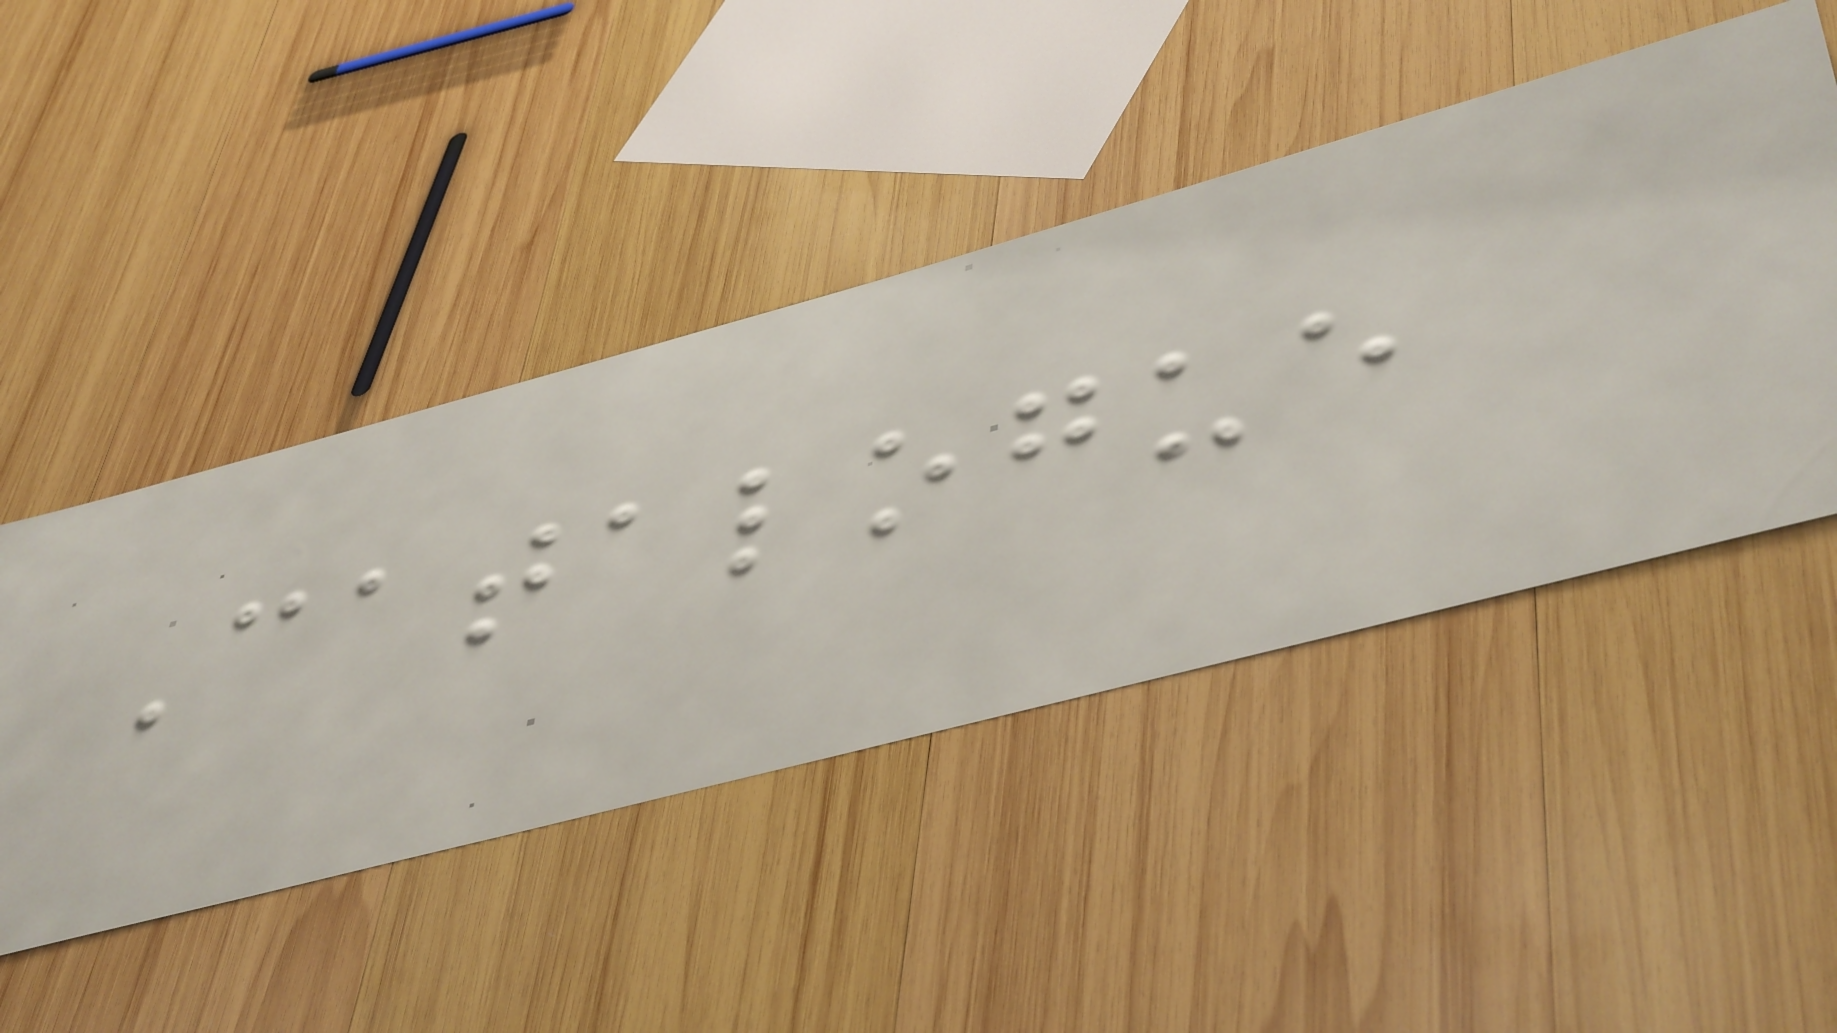Catalogue
